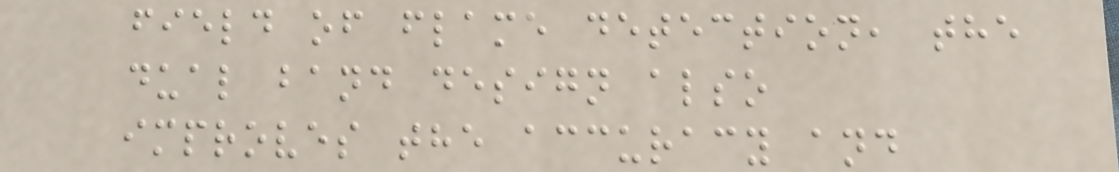field of flame detection, the
dual band design also
improves the accuracy and
